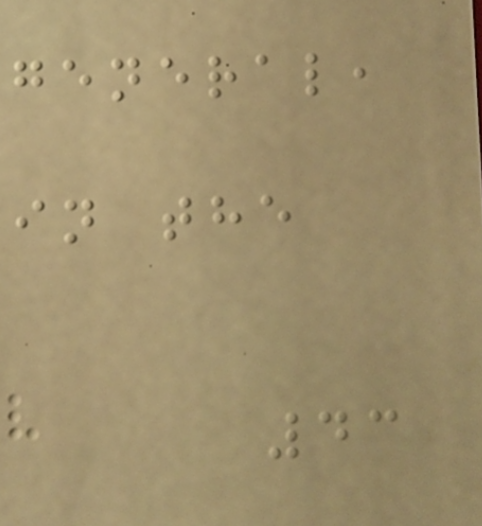general,
in the
43
